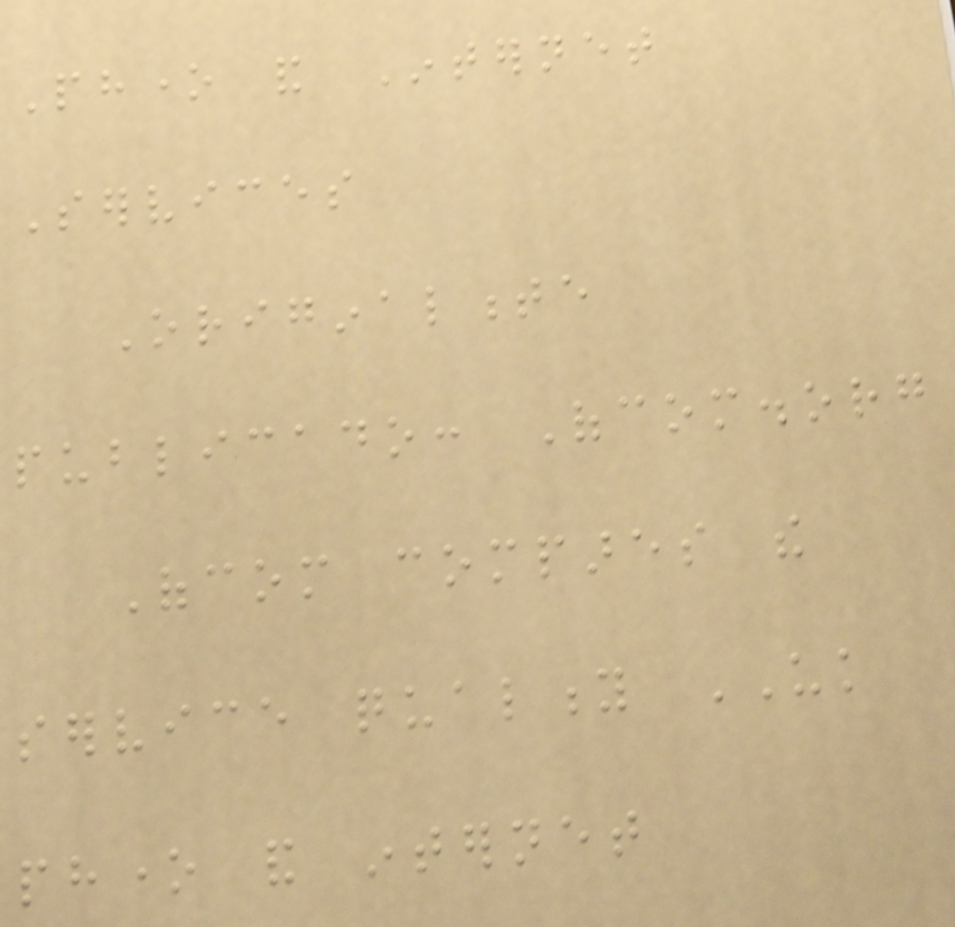Phone and Internet
Services
Originalmente
publicado: Ofcom.org
Ofcom compares the
service quality UK
phone and internet
